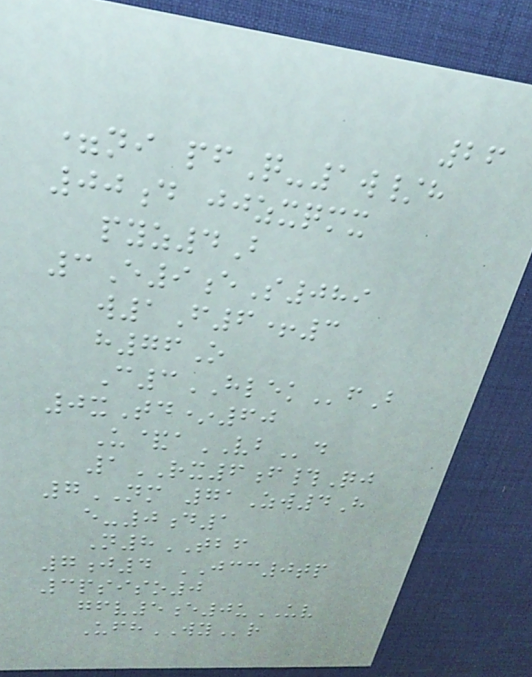26
=ni pfQ-1w/h
00d jjzxqmx
pyz4B
3E9eS089
w1F6+3
h76O
C3HLEKfB
0xTd*60
U&aVBd
1RX6f#Qj
7NM 71Zw4H
e-0d1
N8TBF
7j4 JCC0tp
3psiso0
gfv5e0uUV
UfhWYr
